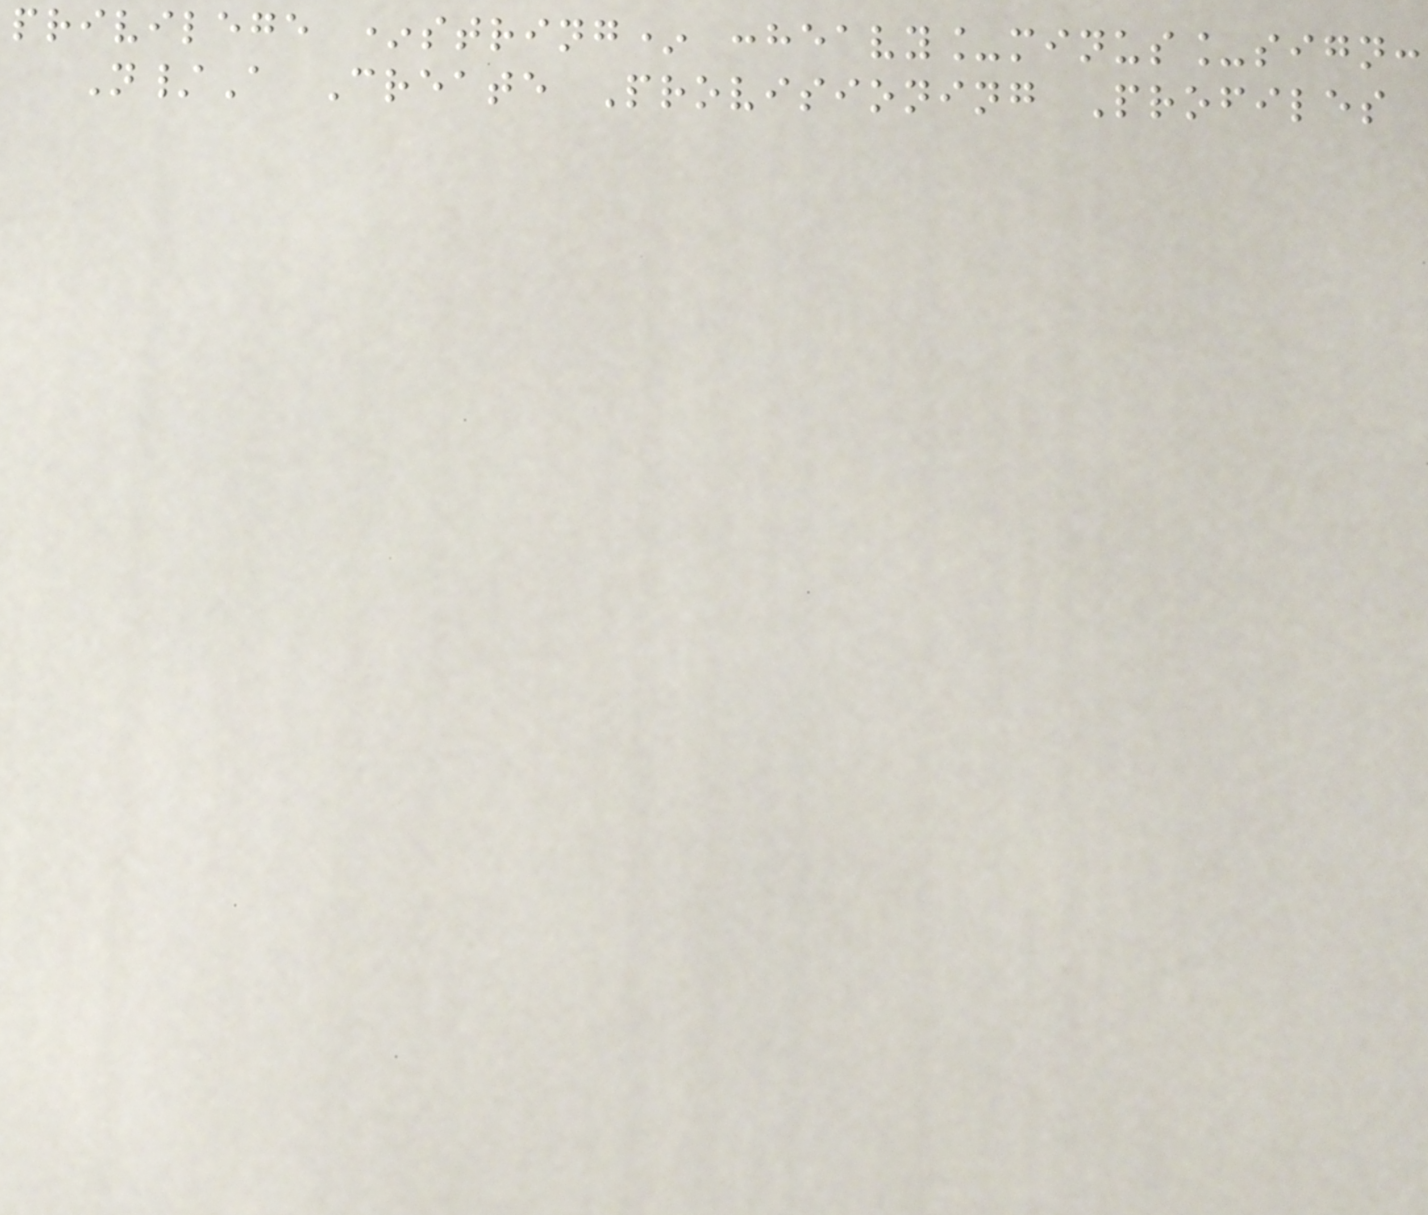privilege *string* :heavy_minus_sign:
N/A Create Provisioning Profiles
